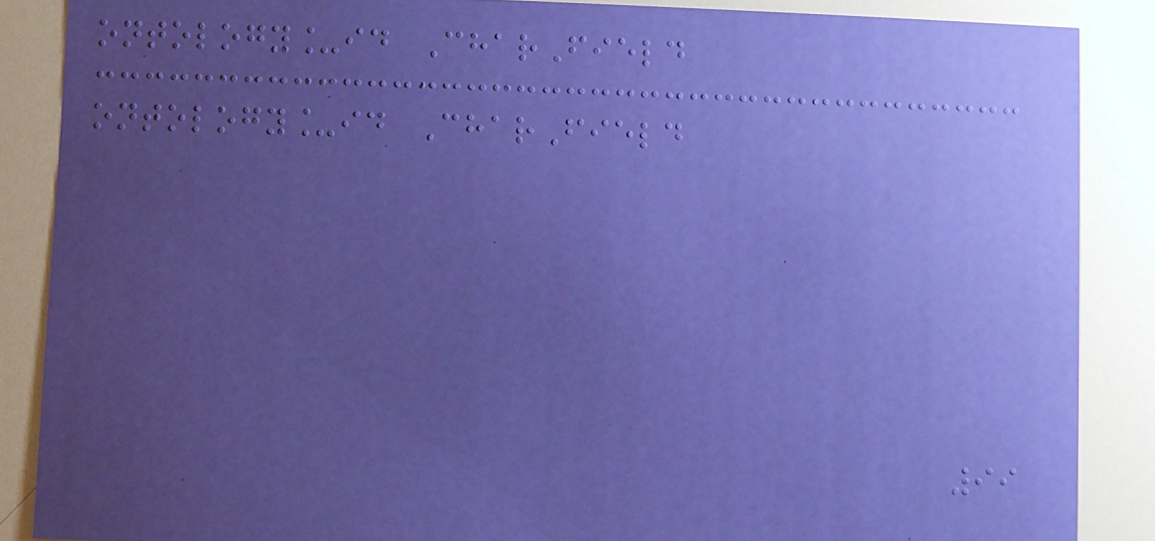ontology_id CharField
ontology_id CharField
99
